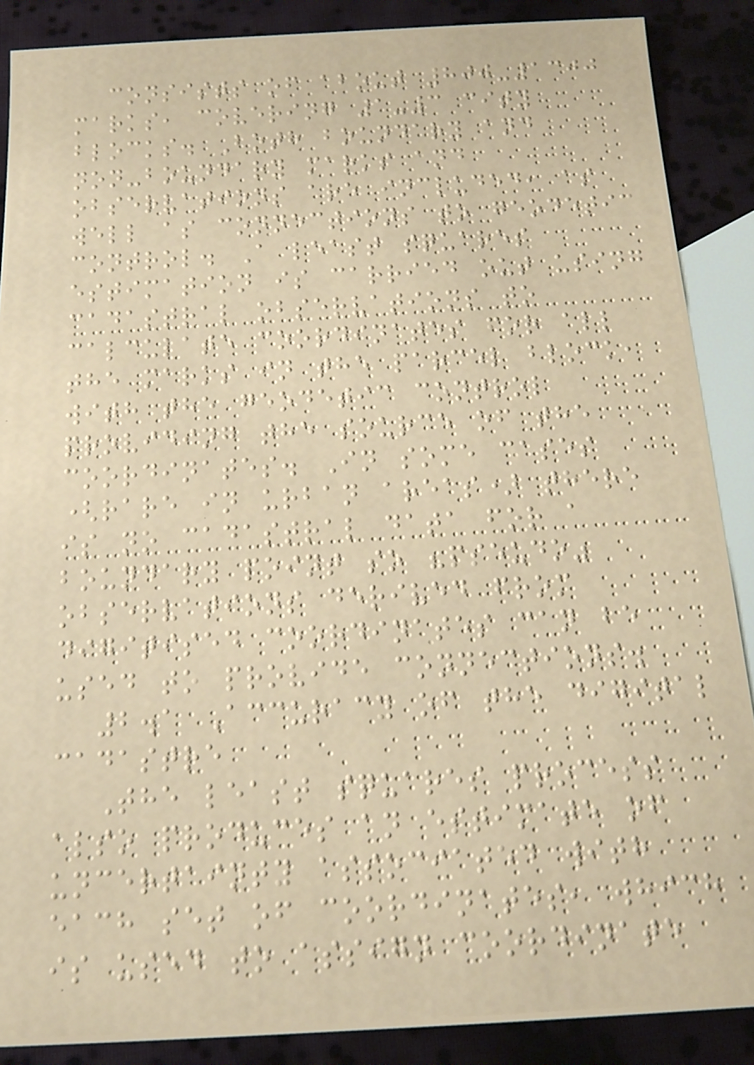consists of about 800-1300
marks, covering 1-3 city
blocks. Both boundary and
non-boundary marks and
observations are included, as
well as connections to geodetic
control. A least squares
estimation is carried out using
cadastral observations to
calculate coordinates for all
the marks in the parcel block,
with the geodetic control
providing the source of the
coordinates. In some cases
(rare in urban areas) there
is no cadastral data for a
boundary point so "pseudo"
observations derived from
digitised coordinates can be
used to provide connections.
2.1 Accuracy of the digital
cadastre
The least squares process
also produces an estimate of
uncertainty associated with
each set of coordinates, which
is used to assign coordinate
